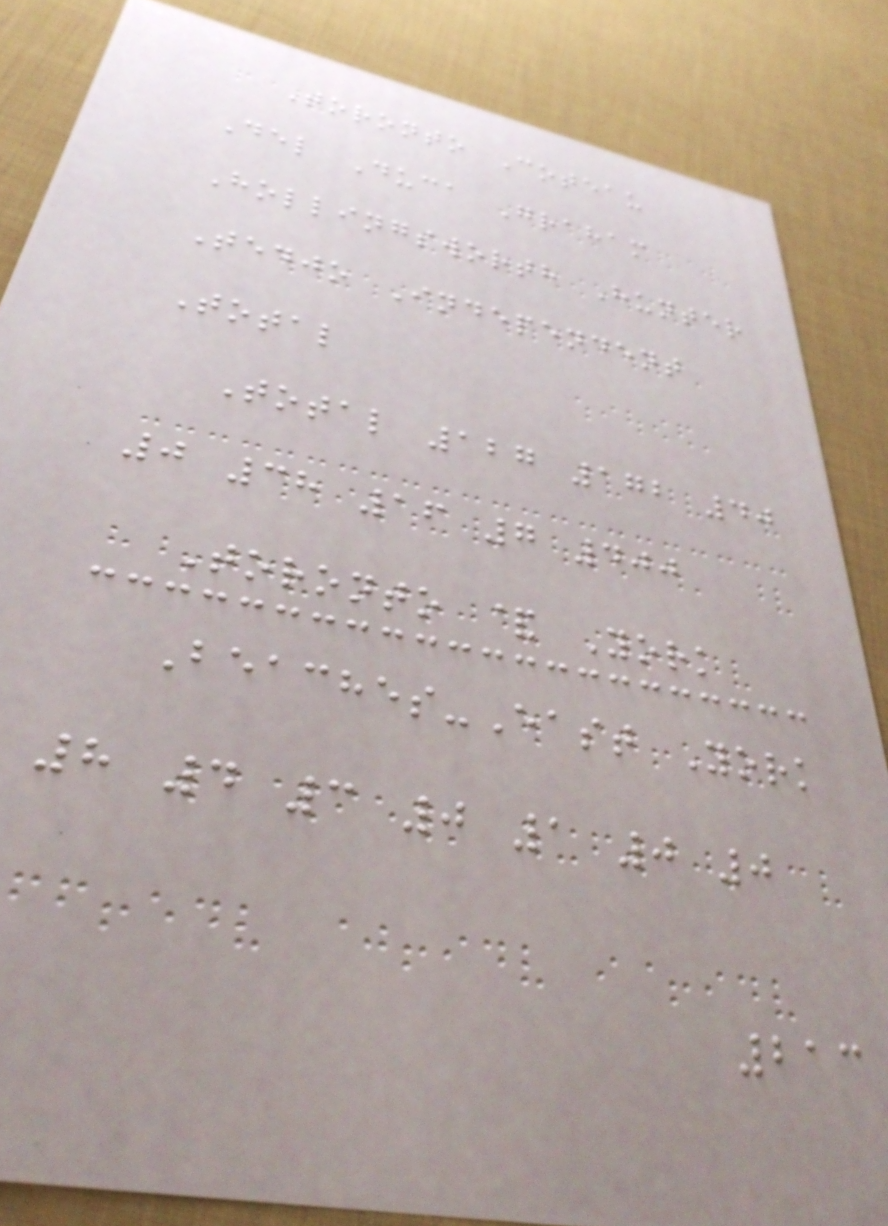Toronto Coteau
Del Duca Graham
Hollingsworth Hunter
Tedjo Independent
Total
Total 127 172 40
0 38 16 7 400
Toronto & York
Beaches-East York
8 4 3 0 1 0 0
213
